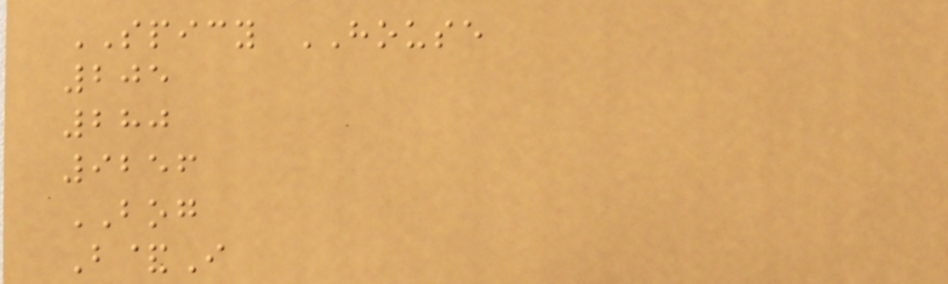SPICY HOUSE
205
280
9256
BOG
B&I
